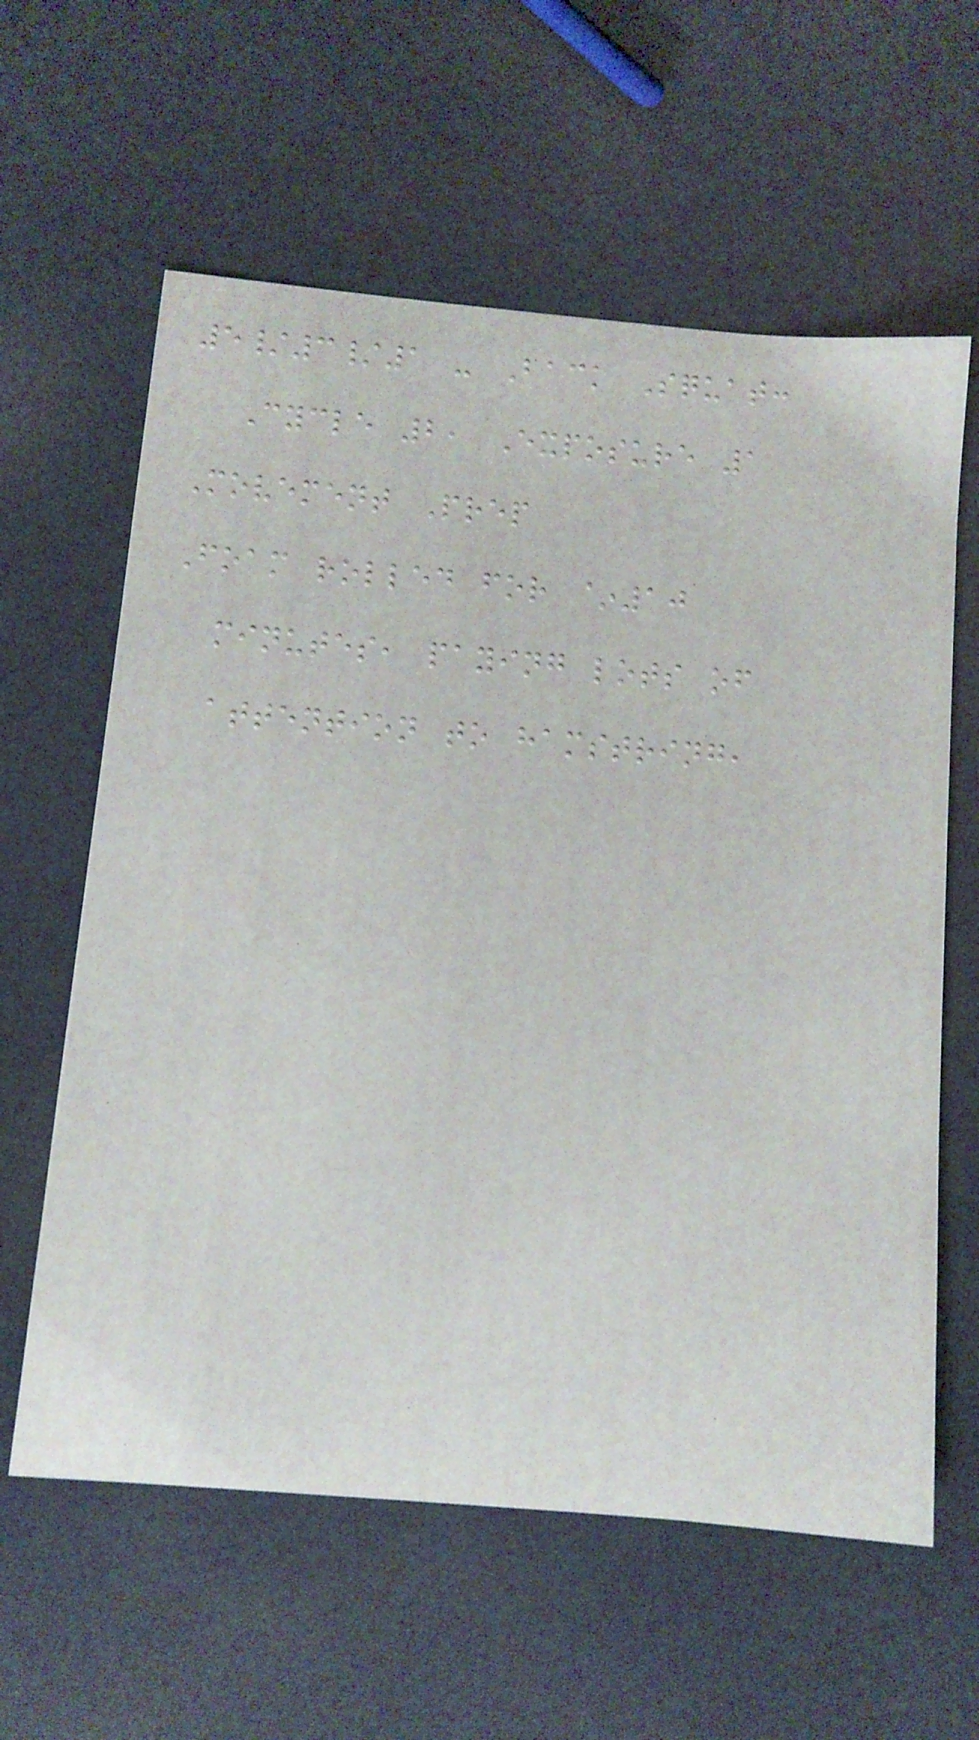5/3/1 - Back Squat:
Cycle 2, Exposure 1
Movement Prep
Foam rolled for ~10
minutes, paying lots of
attention to hamstring,
